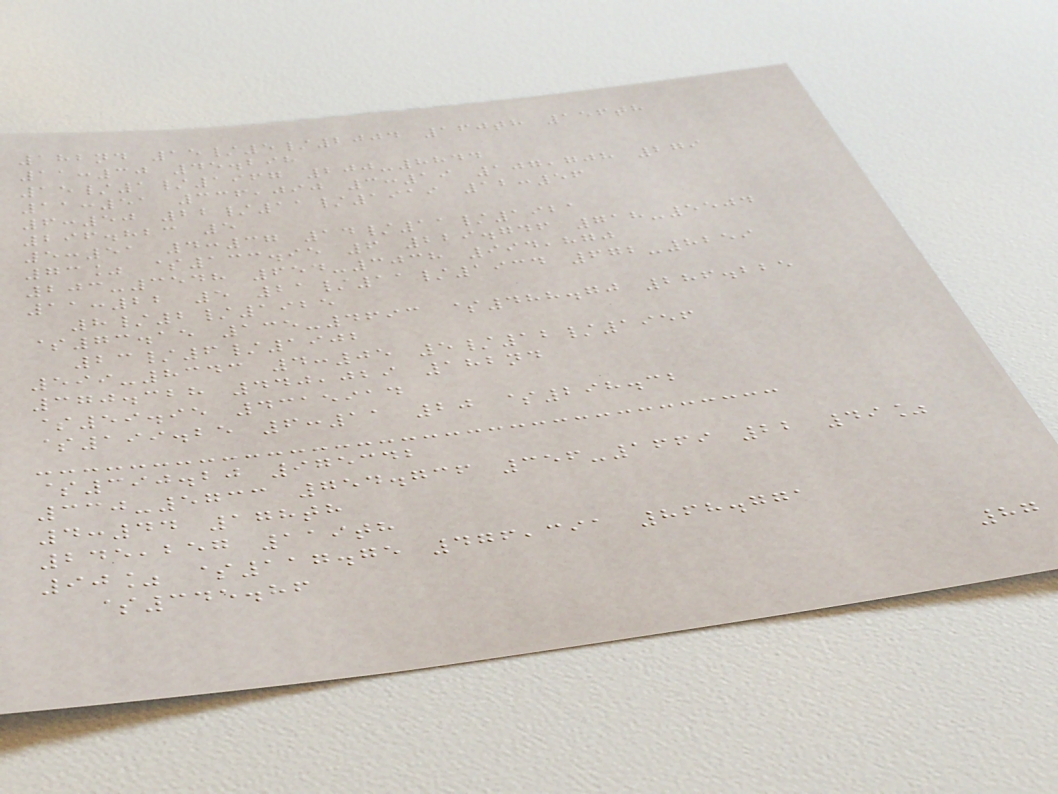182nd 15/5/2004 160th 156th
11:30 45.298
15/1/1967 200-8844
11:51 336,090 3:19 107,708 279
6:50 22/11/1919 12:56
296.823 5
5:51 4:37 14/11/1921
73% $133.95 6 229.746 718-5504
203-3548 654-3038 994,870
11:22 5 21/11/1934 672-8259
8/2/1925
$73.15 135-4693 $488.70 286.225
23/6/1902
599-8343 4:05 5/12/1956
370.328 440,029 182nd
$59.95 4315914
$199.25 6:11 20 $298.32
$390.20 975342
330-5733 754.736 356-1669 22 49%
4:44 178th
245,257 119th
90% $117.75 476,391 868.771
$345.86
87
